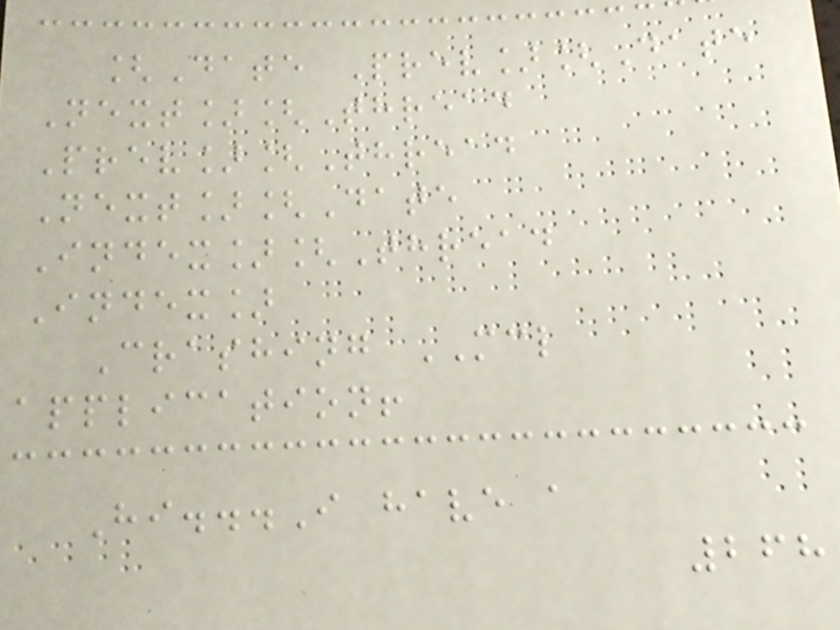[Date Prev][Date
Next][Thread
Prev][Thread
Next][Date
Index][Thread
Index]
Crashing MCL
application!
Hi...I have a
268
